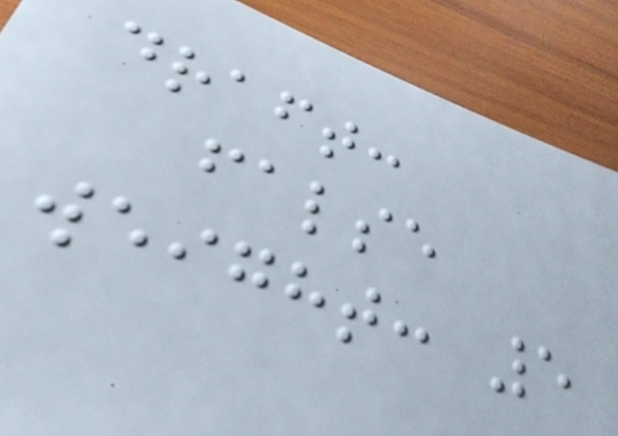draft:
false
weight: 5
